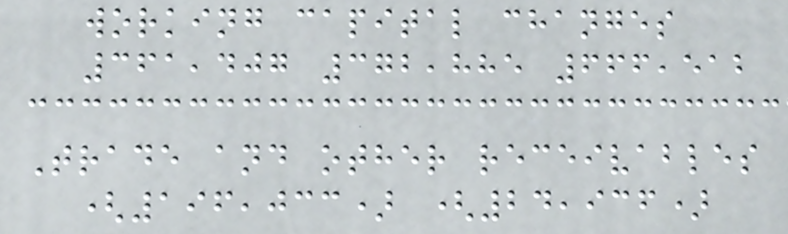working capital changes
361,407 372,885 666,512
Trade and other receivables
(196,033) (24,936)
